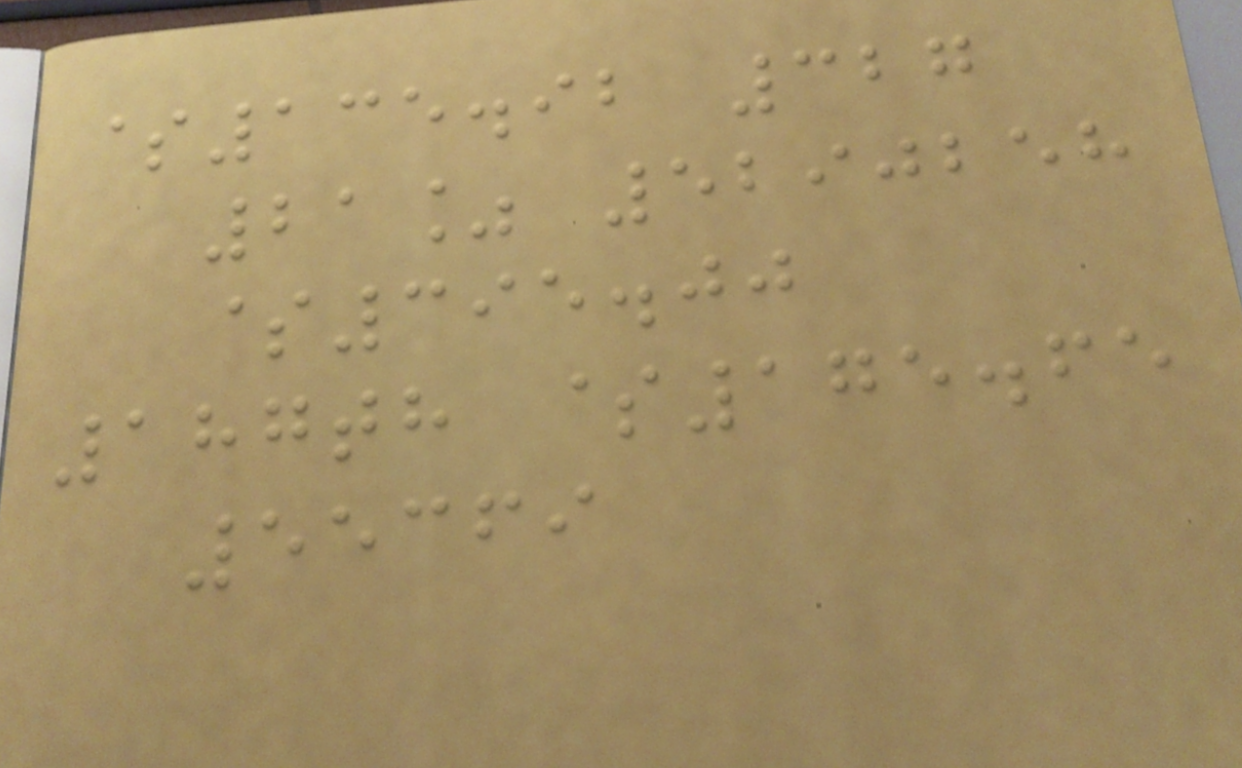$135.92 327
21% 5290258
$395.00
187th $175.65
55369
